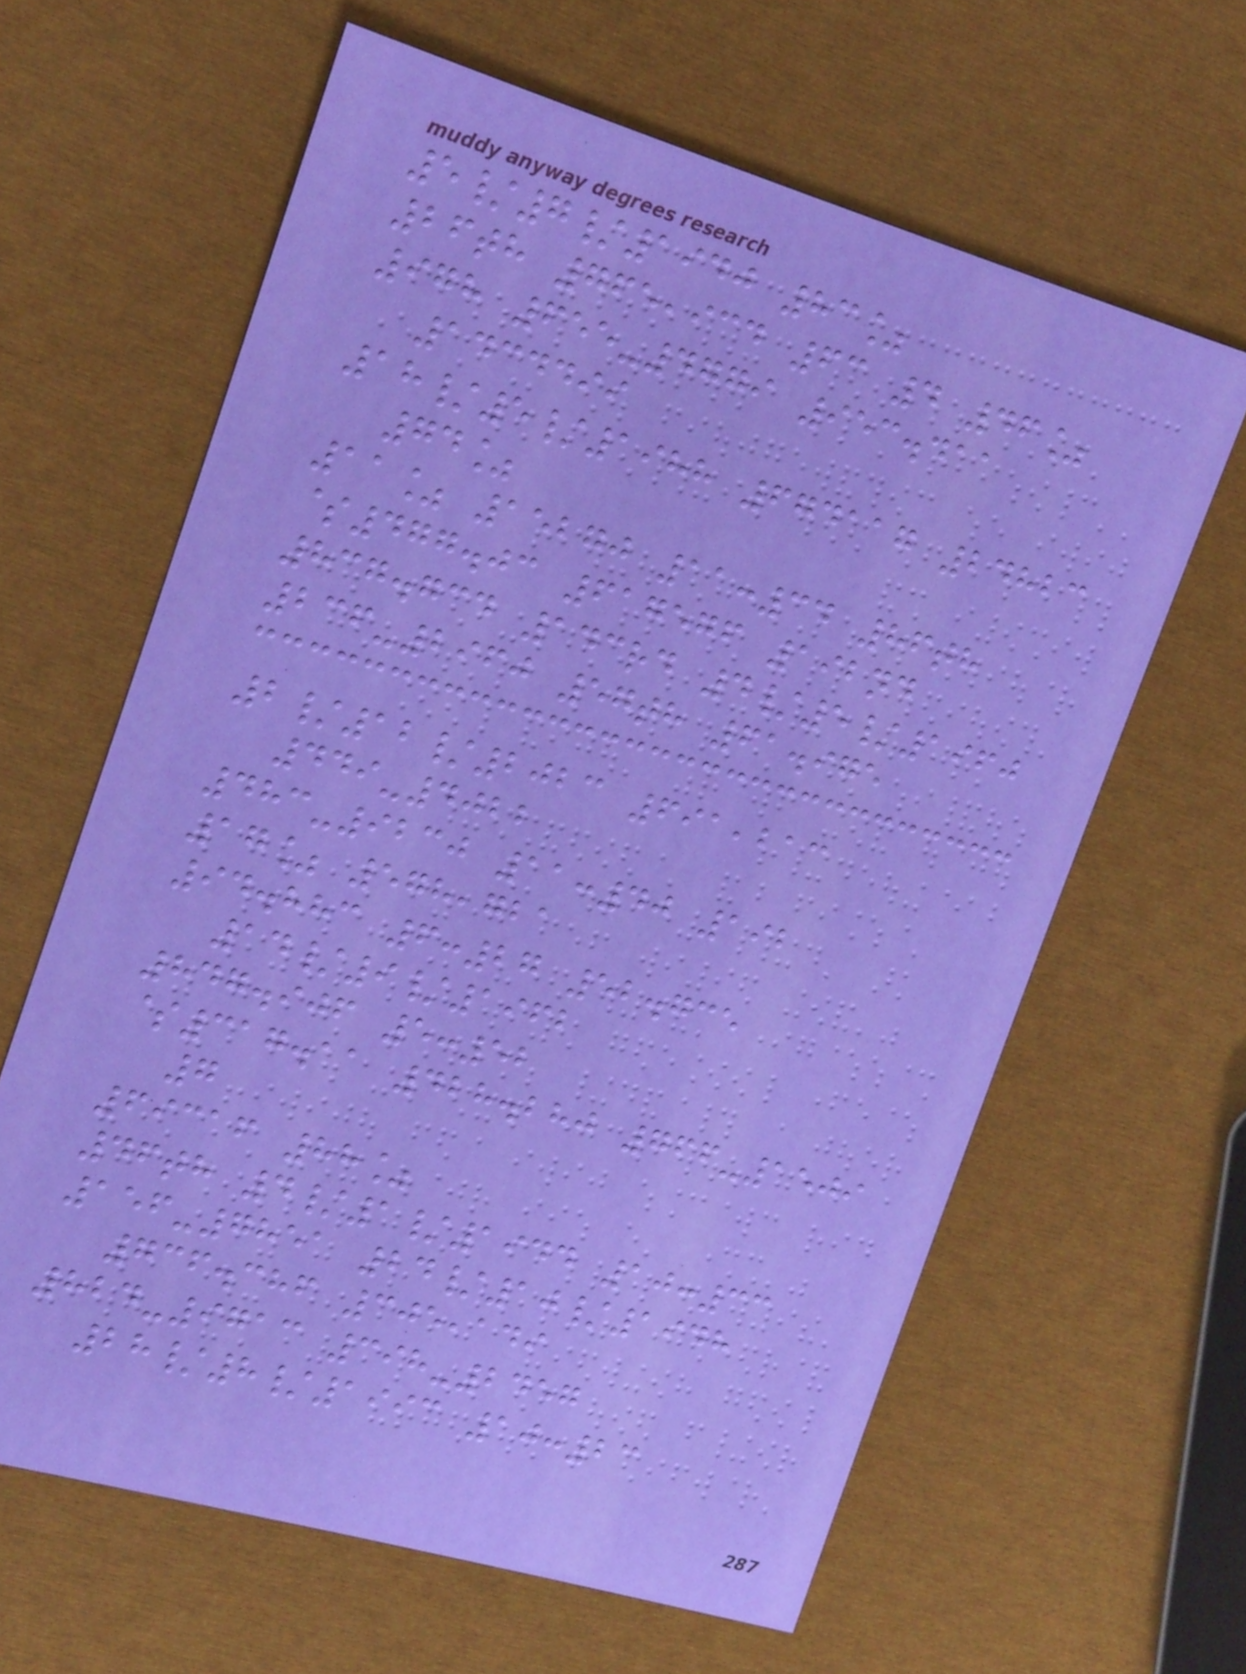5/7/1940 83%
26th 765,934 63 4 46%
978 655-4779 953.411
1434499
18/5/1988 674117 24823
74%
11% 15270 11:34 86th
$477.03 617576 192nd
837.734 143rd 4/5/1960
236-2960 57th 61.975
2/12/2023 691,213
449-4022
483-9230 11:40 192
17% 578,721
94.883 6:27 52.735
14/9/1962
847.906 5:52
$317.11 428.280 766-1509
7
69316 88%
46th 4/1/1944 10:33
156-7851 24/10/1948
736.386 305,149
824-9713 398-2457
28/8/1993 10:23
